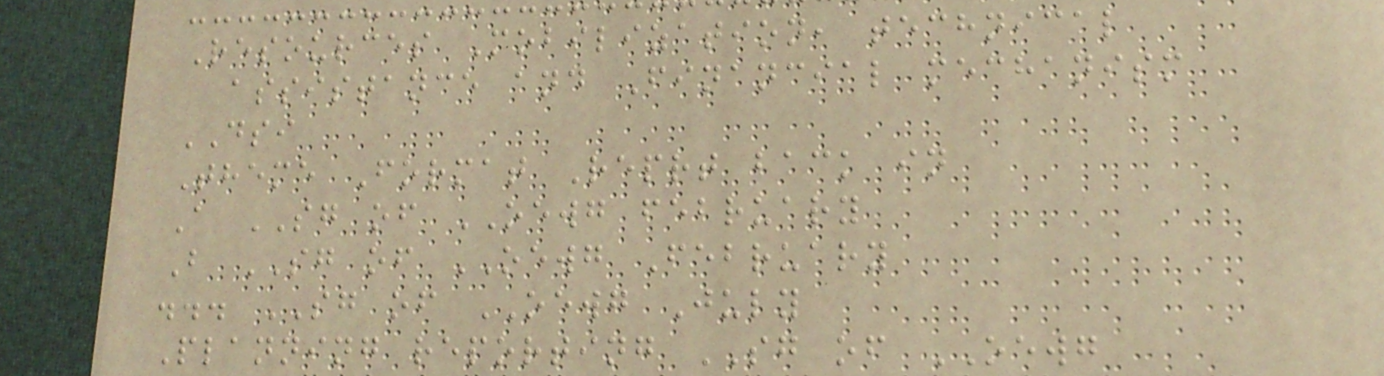Resources Mobilization, technical
assistance and Financial mechanism
DSI
Theme Format Reprt back in
A SG of OEWG february
B SG of OEWG February
... SG of OEWG July
Planning reporting SG of OEWG
